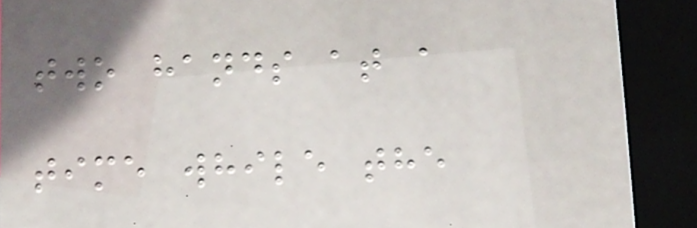two hands at a
time while the
